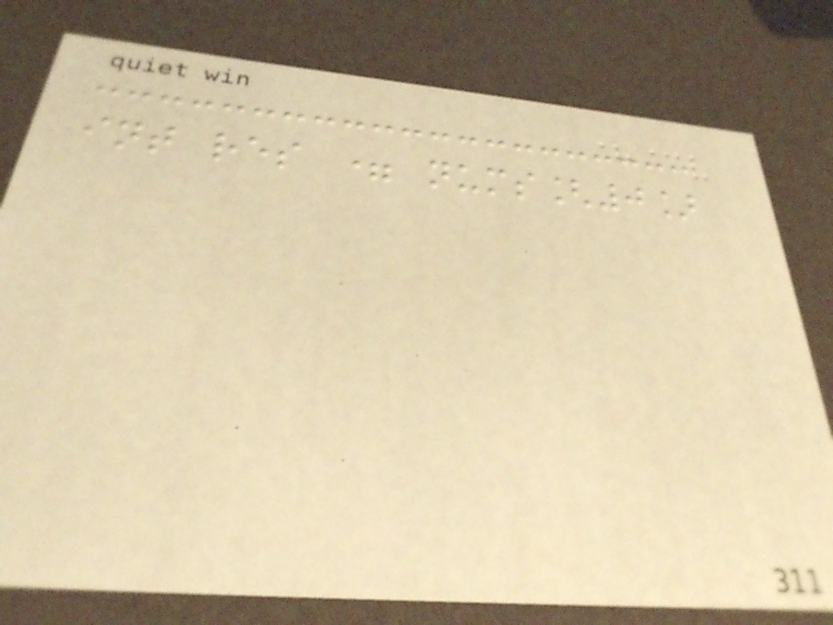int res = nums[0]
